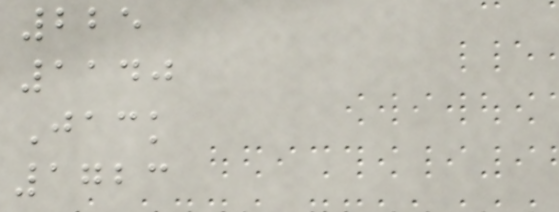225
1140
Jack
1723
